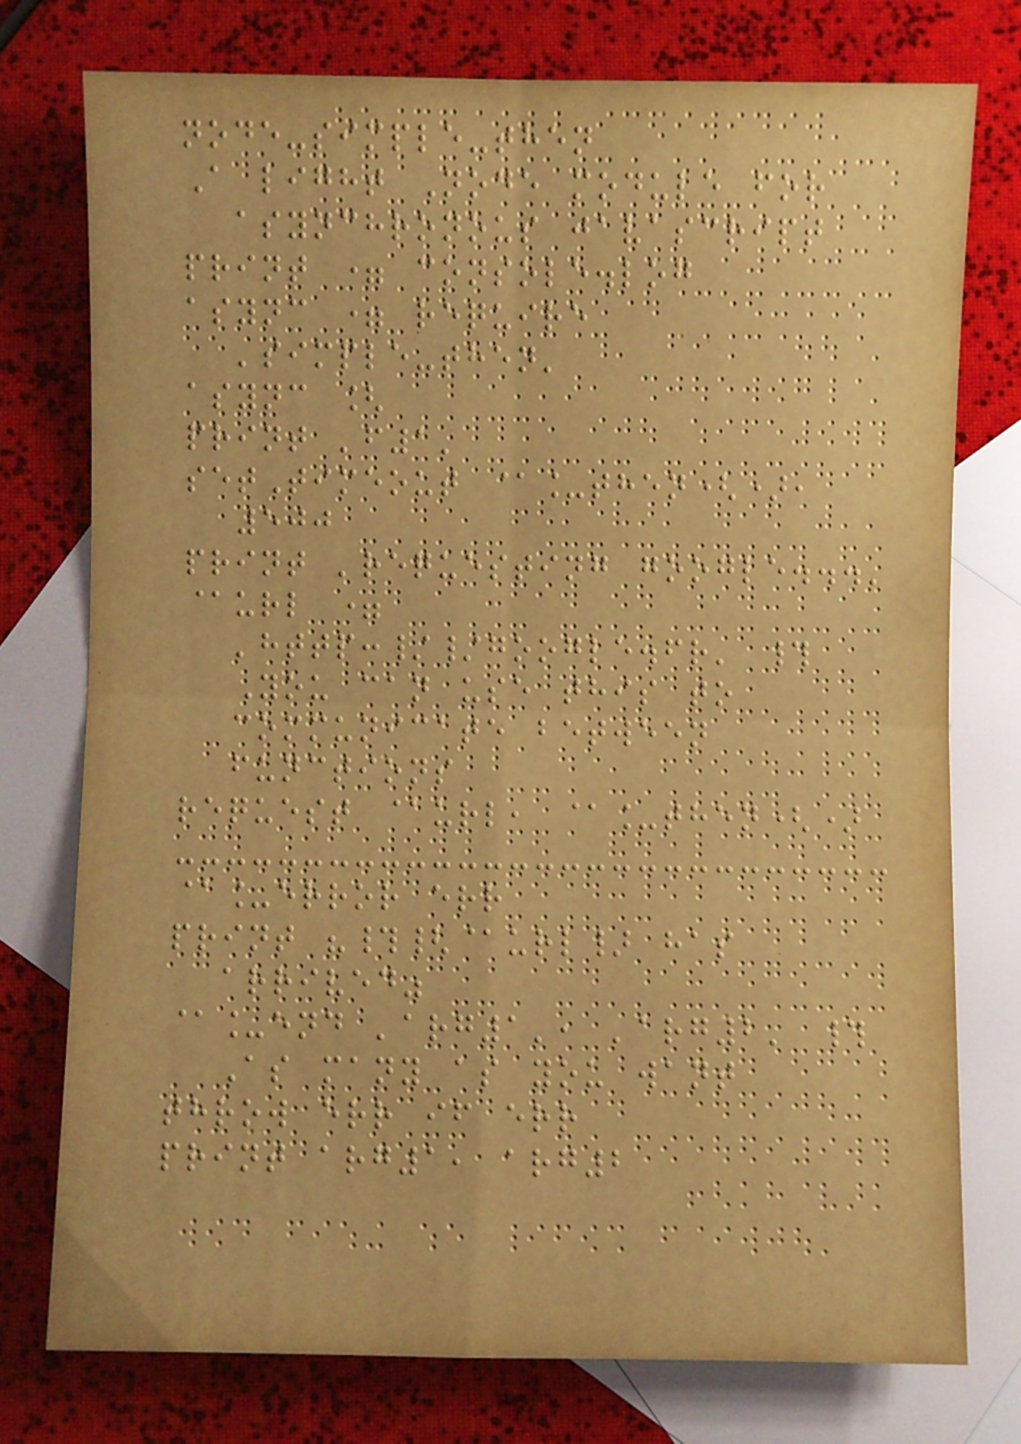node-simple-then
A light Node module for
asynchronous javascript
print = console.log
async = require
'simple-then'
async [
print 'f1'
setTimeout @_then(),
500
print 'requesting google...'
@url =
'http://google.fr' #
You can use this to
communicate between
functions
request @url, @_then()
@_error err
print "#{@url} has
arrived"
@_end 'arg1', 'arg2' #
As many as you want
throw err if err
print arg1, arg2
